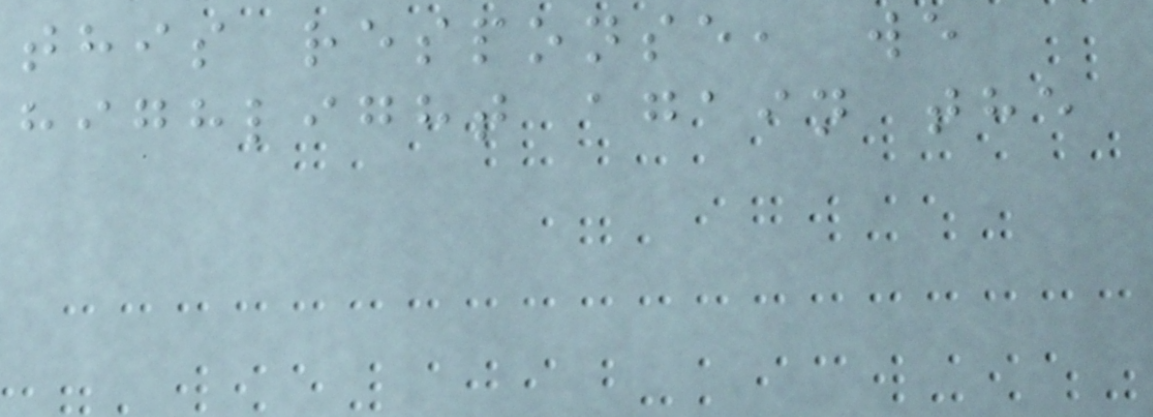this response, we
highlight again the
